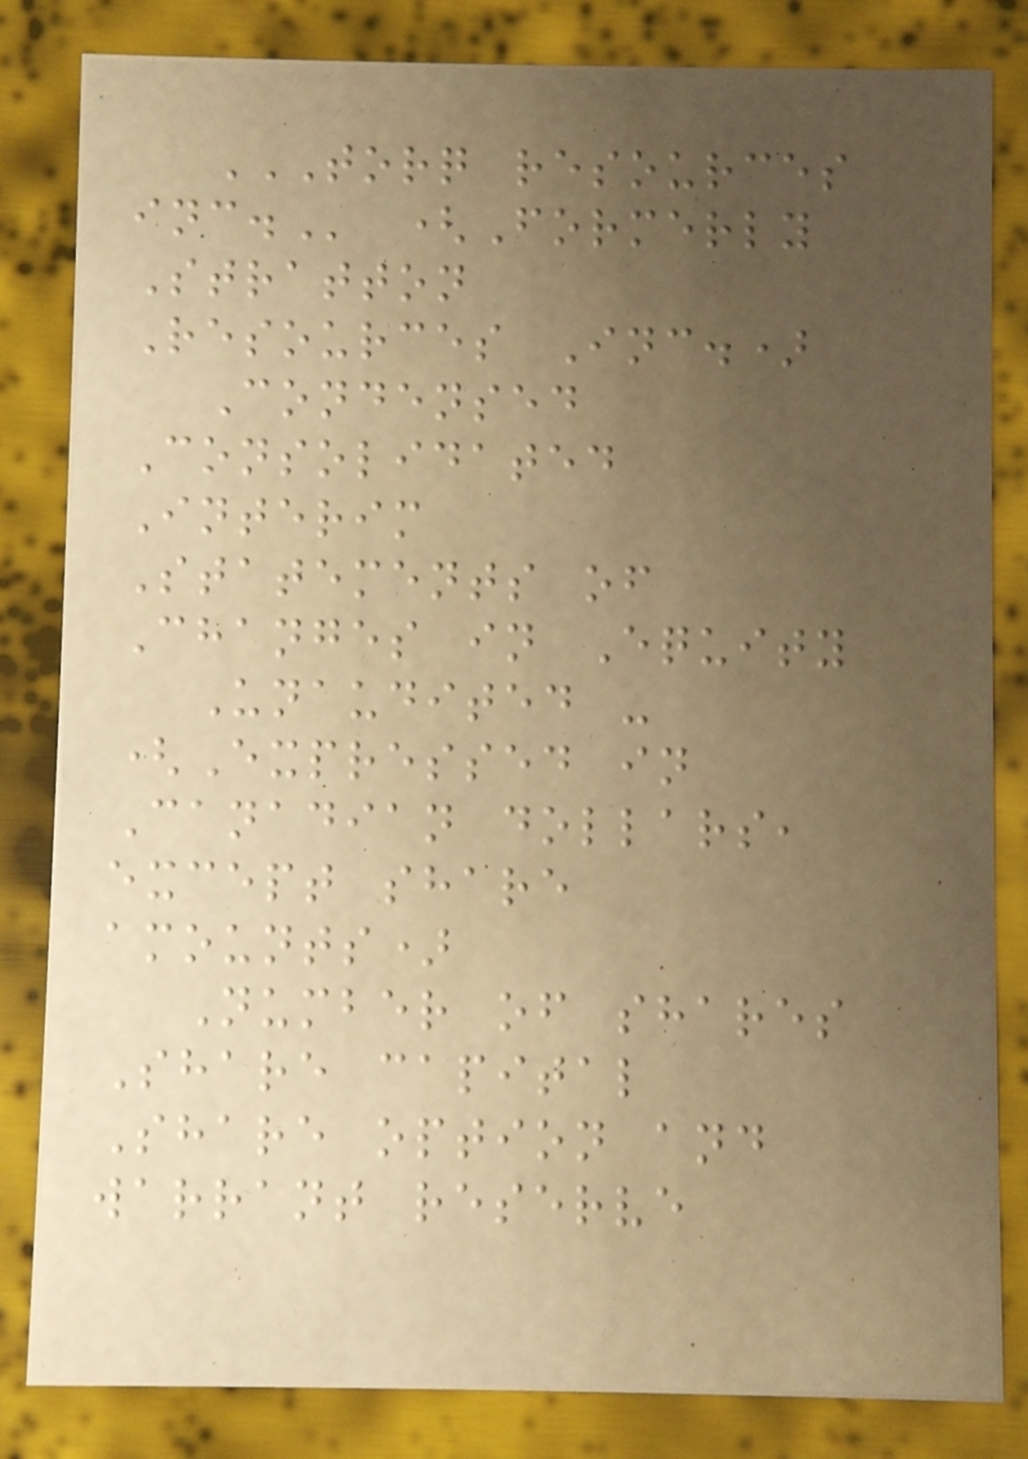TORQ RESOURCES
INC. (Formerly
Stratton
Resources Inc.)
Condensed
Consolidated
Interim
Statements of
Changes in Equity
Unaudited -
(Expressed in
Canadian dollars,
except share
amounts)
Number of shares
Share capital
Share option and
warrant reserve
